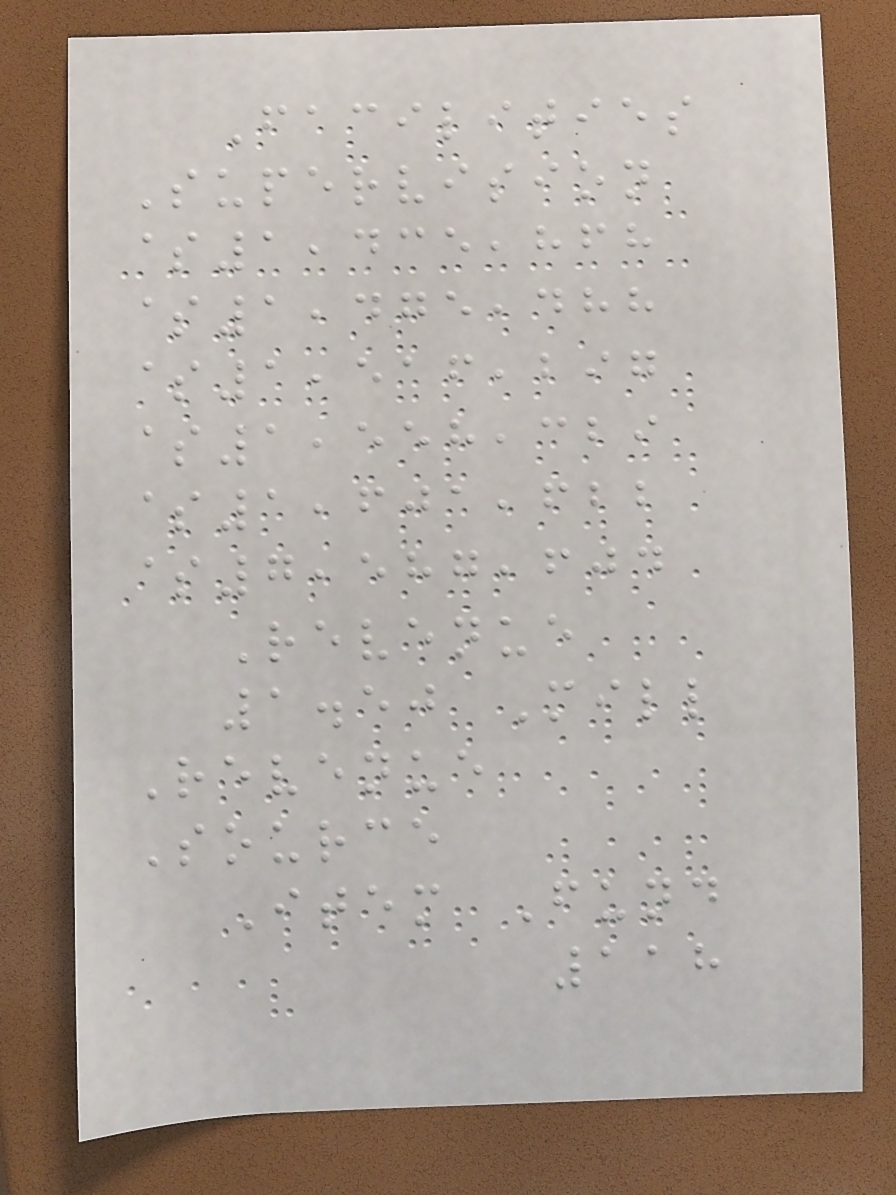Facilities
Supervision
$1,435,868
$1,475,488
$1,516,297
$1,558,329
$1,601,622
$7,587,604
Revenue
1.50 Mill
Revenue
Source
Item Fund
118
